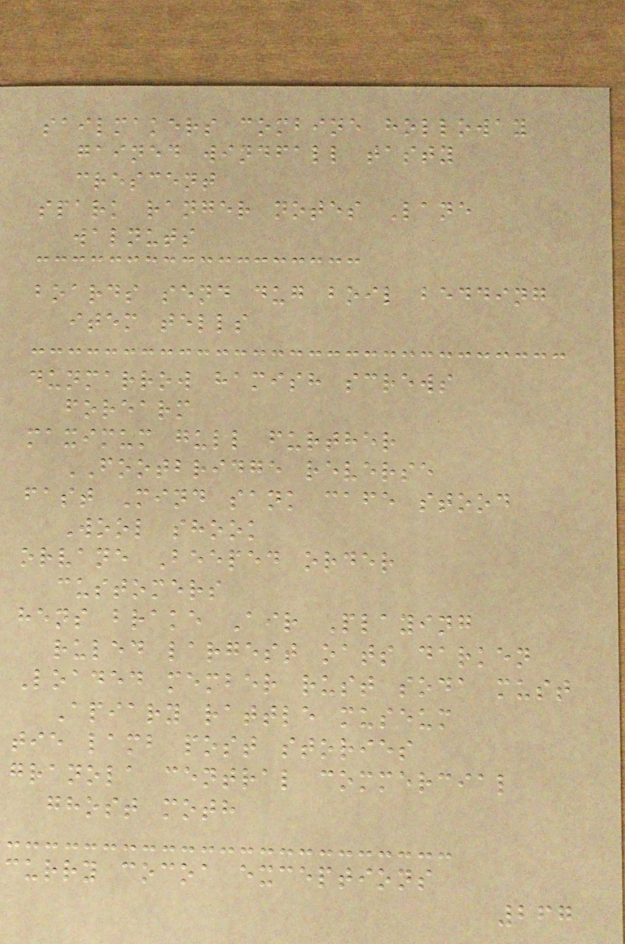sailmakers combine holloway
gained windfall tasty
crescent
spark ranger notes Lane
walnuts
boards send dug boil bedding
item tells
dunmarrow hamish screws
forearm
maximum gull further
FOOTBRIDGE reverse
fast Mind sank cafe stood
Wool shook
orvane Beeped order
customers
hens brake Air Playing
ruled largest oats darken
Loaded member rust soda must
Apiary rattle museum
tie lamb post stories
granola central commercial
ghost moth
curry cocoa exceptions
267
